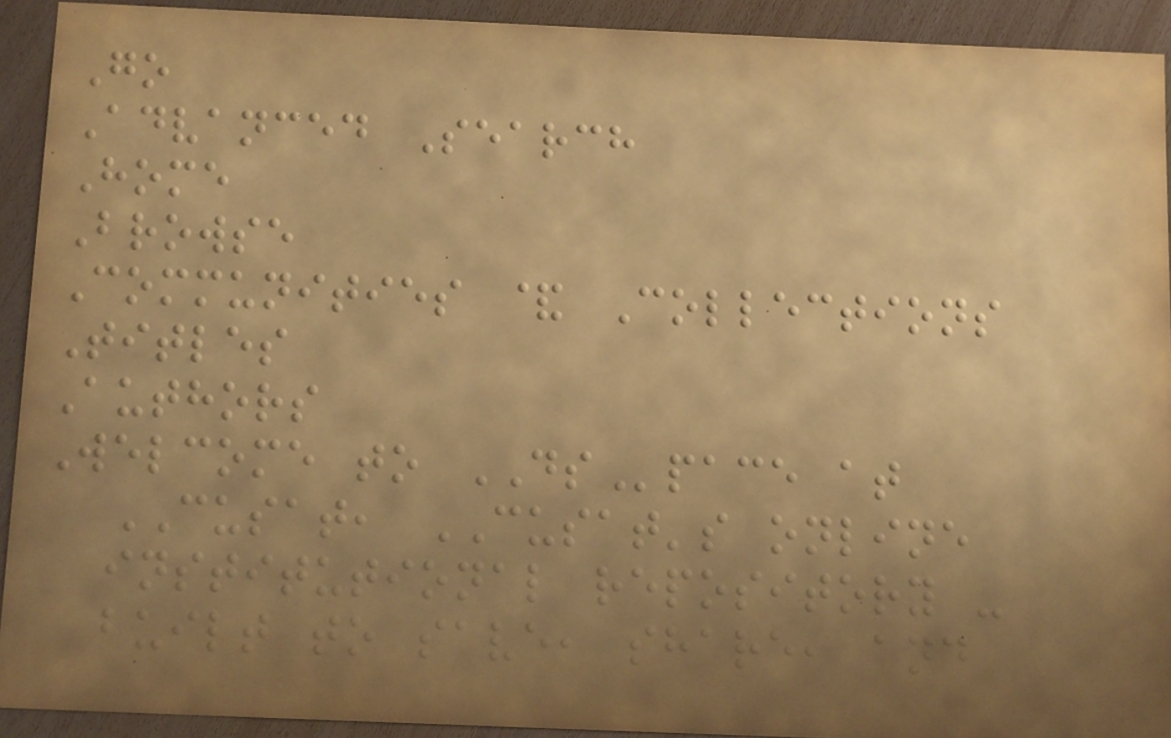Go
Advanced Search
Home
Browse
Communities & Collections
Titles
Authors
Welcome to DSpace at
CUSAT, CUSAT's online
institutional repository -
built to save, share, and
